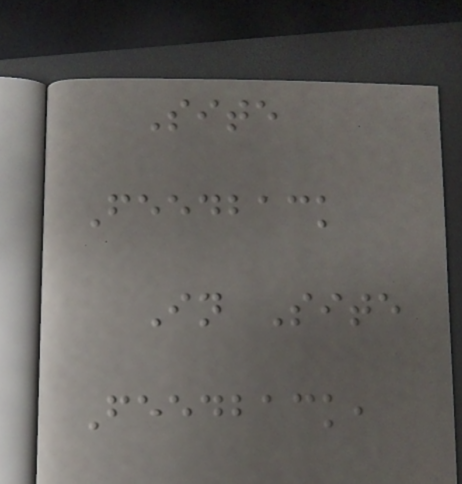Site
Feedback
In Site
Feedback,
